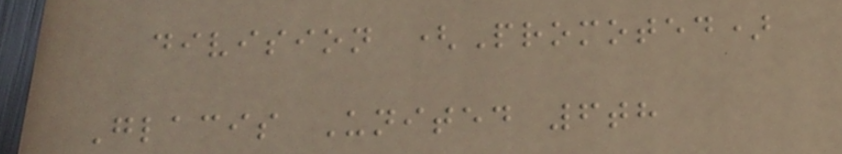division (Promoted)
Glacis United 6th
